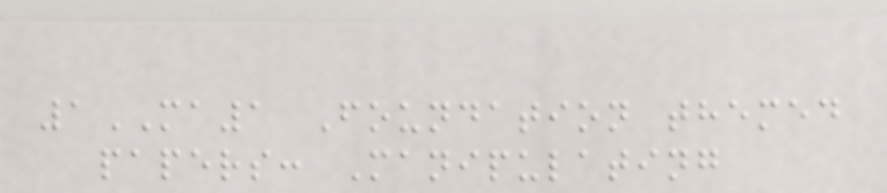1MA1 Foundation themed
papers: Manipulating
